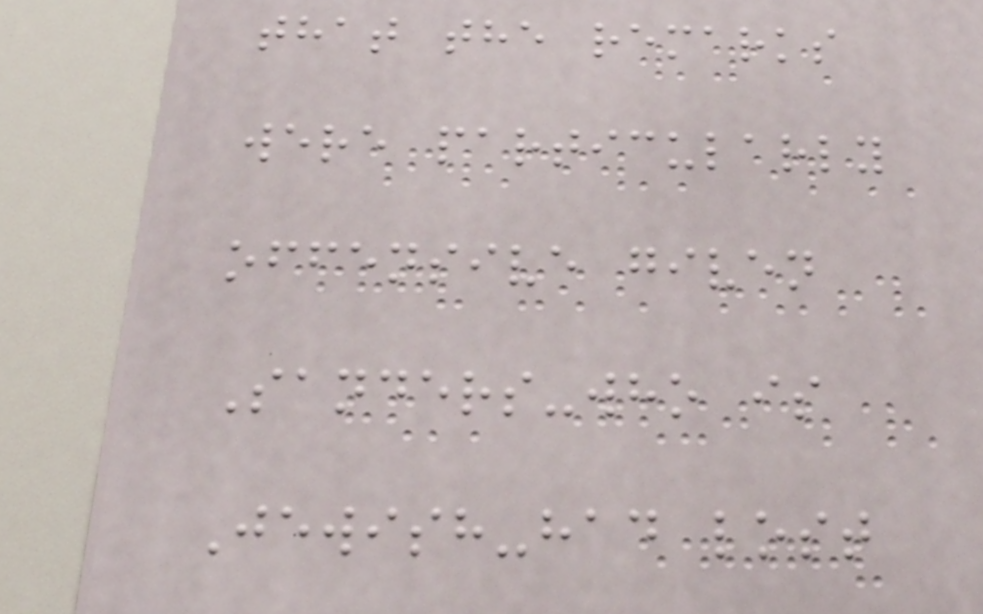that the remarks
were particularly
offensive given
Sanders-who is
Jewish-had lost
